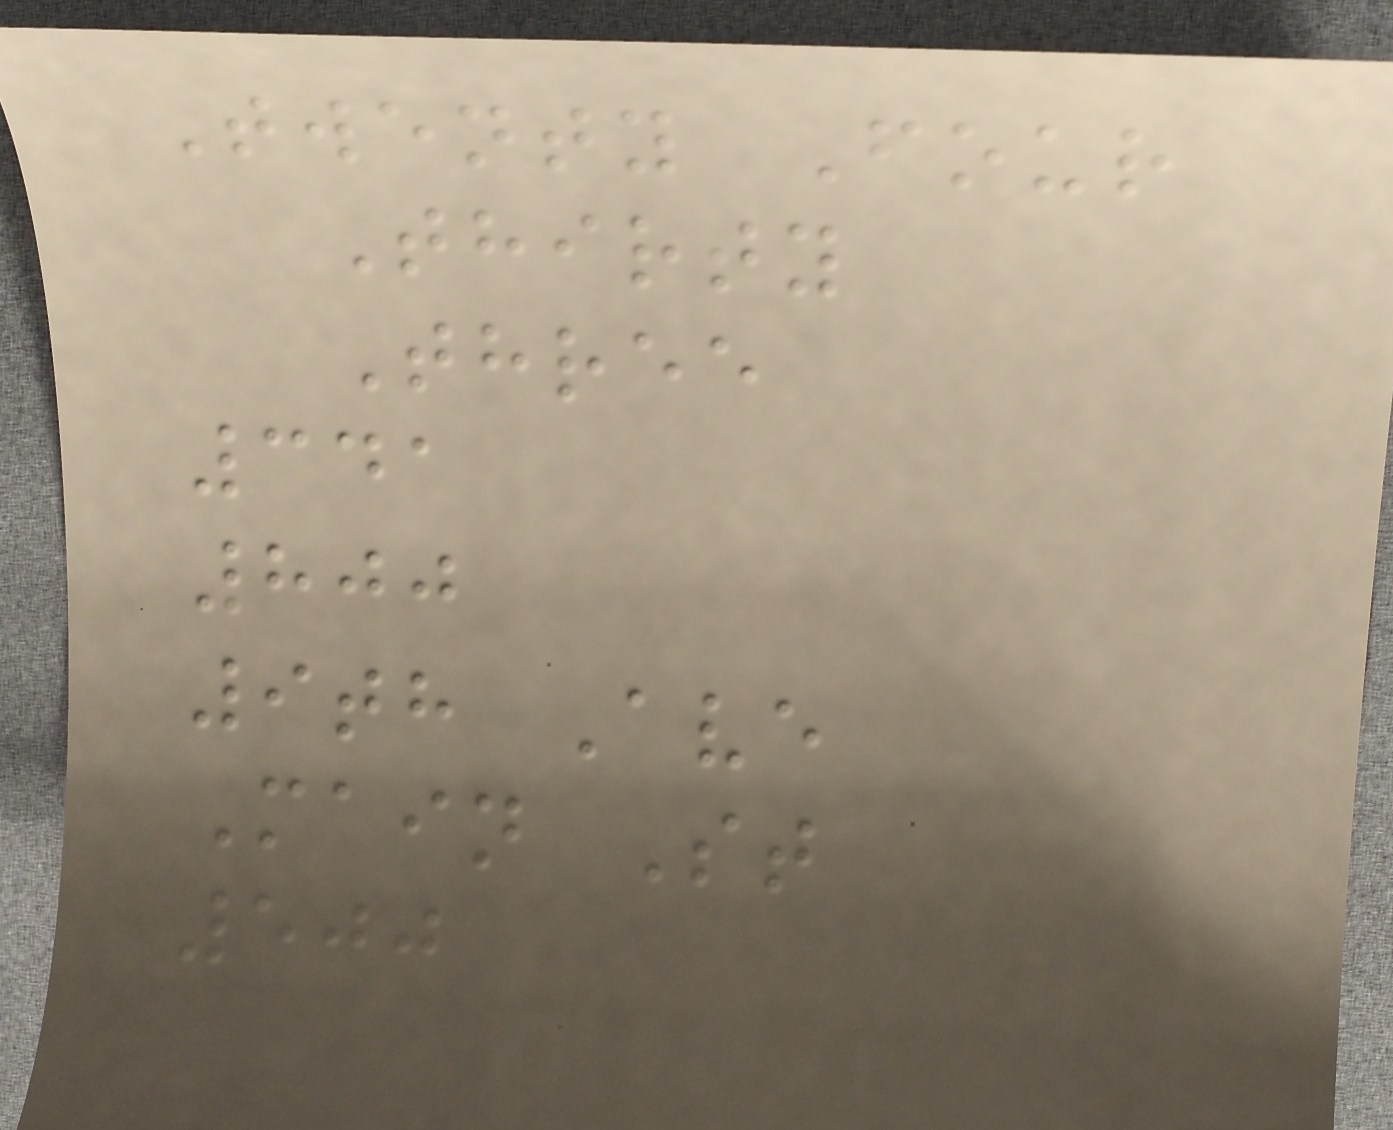Twenty Four
Thirty
Three
341
800
9th Ave
Main St
500
